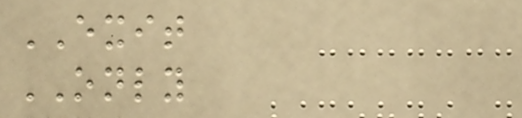EXIT
ONLY
